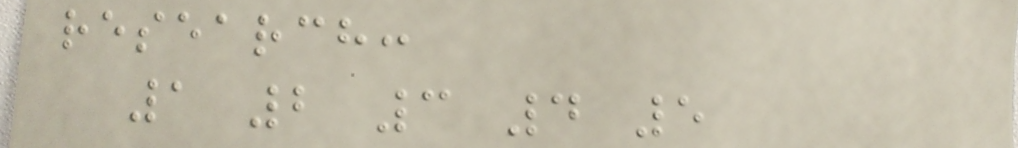research:
1 2 3 4 5
